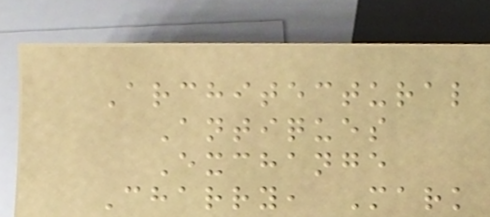Architectural
Antiques
Exchange
Charry, Mark
